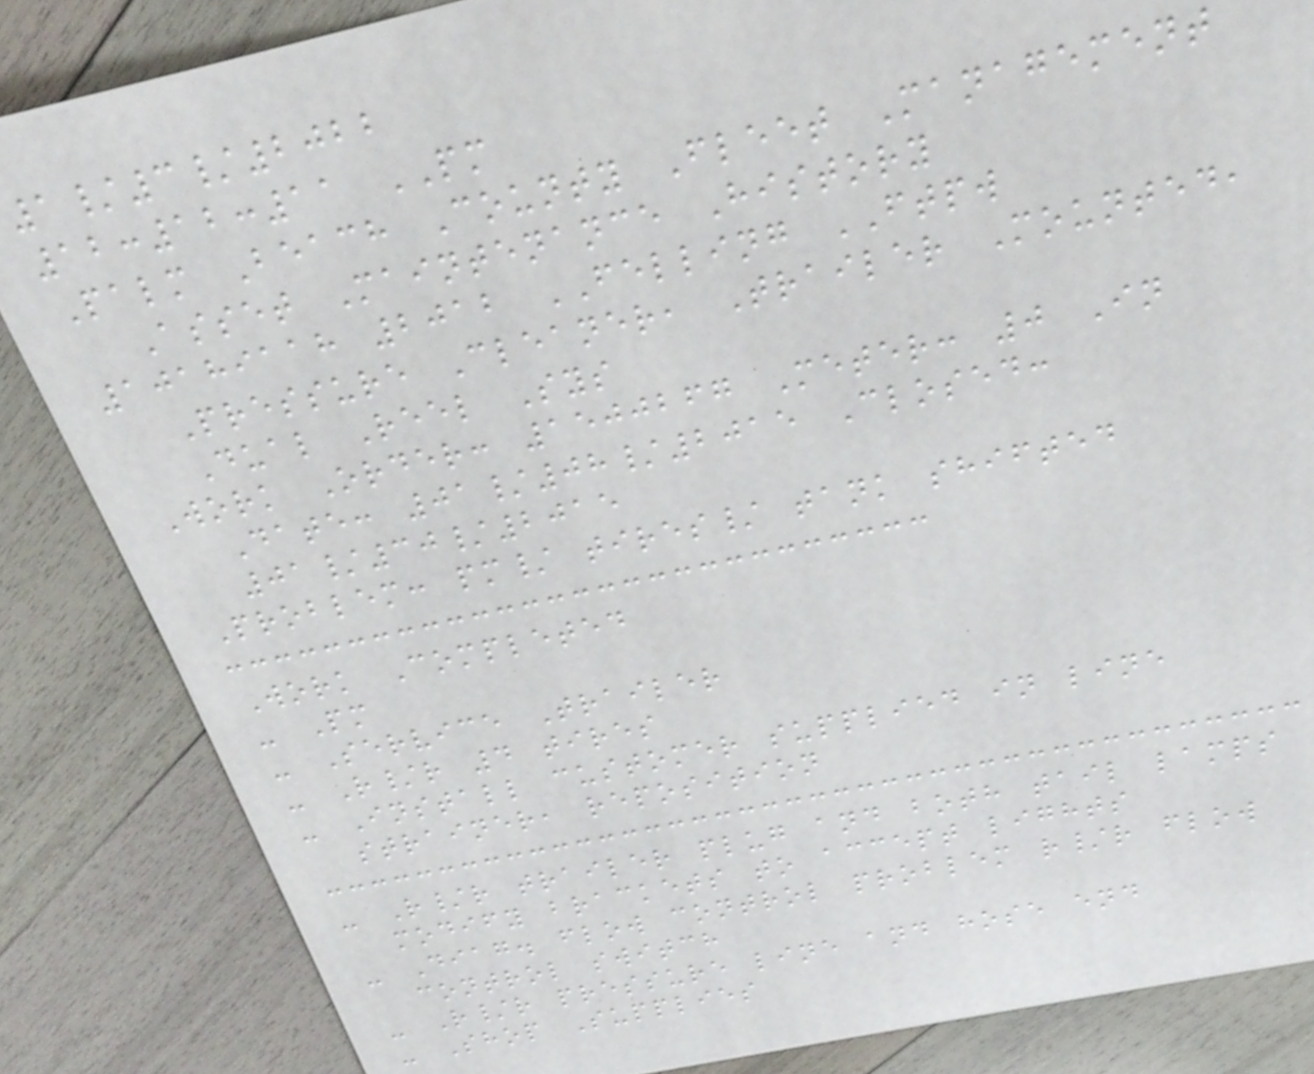1/3/2022
12:12:11 PM
Palm Beach County Fleet Management
Asset Maintenance History
10189118 2012 FELLING FTPW
Pressure Cleaner, Trailer Mounted,
Dual Reel Sys
Work Order: 1500267 Meter: 0 In
Date: 01/08/2015 Closed:
01/30/2015
Problem: pm/ tires/ tank shifted
Work Completed
- Pm
- Service Trailer
- R/r 4 tires
- Install customer supplied in line
strainer, reposition
- R/r trailer plug and both tail lamps
modify brackets to accept lights
- Diag. flow control problem r/r flow
control switch
- R/r pressure line and hose end
- Shop Supplies
